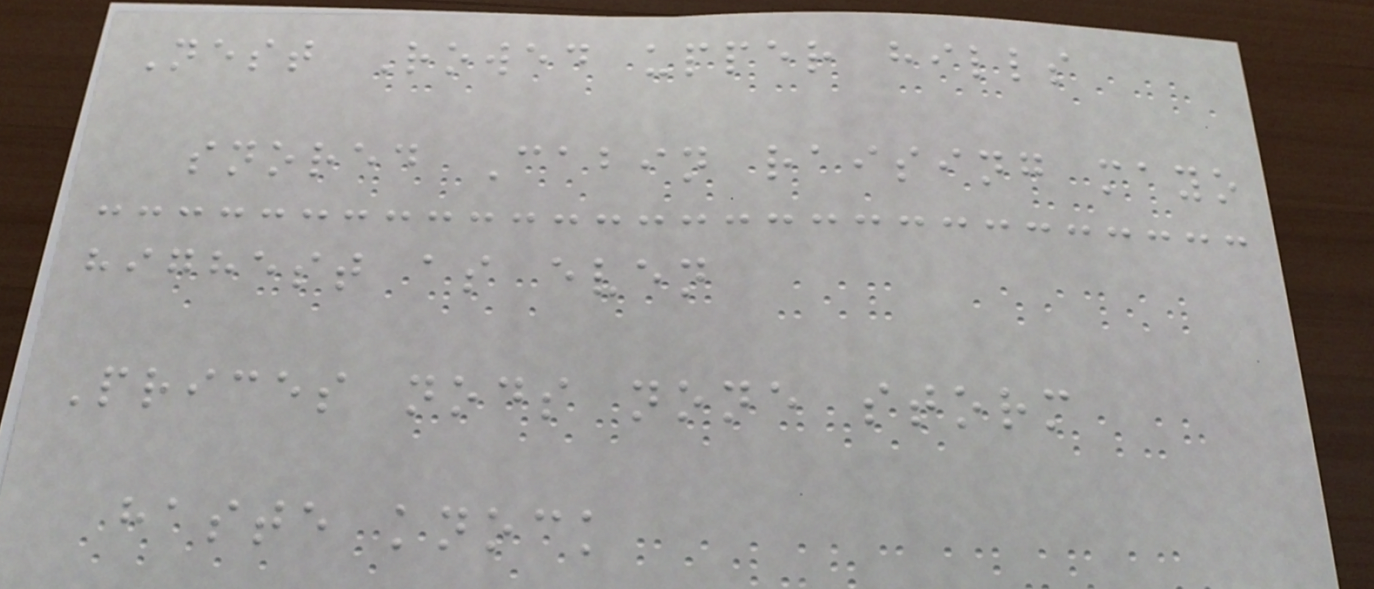Nest Rowed upper hills
snored Cabin raising mayo
highest as even
Prices nods none storm
haste knock
